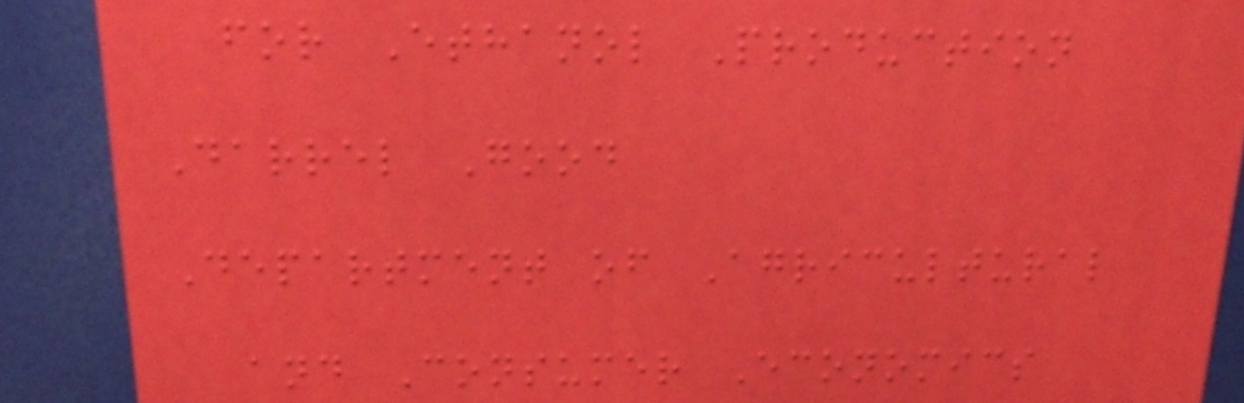for Ethanol Production
Darrel Good
Department of Agricultural
and Consumer Economics
